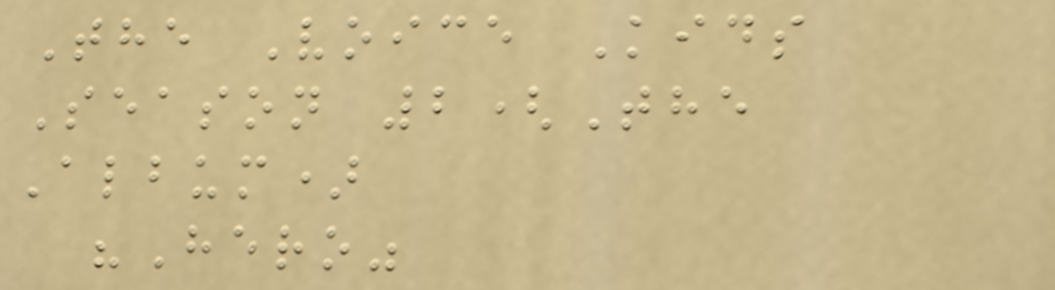The Voice Kids
Season 2(The
Album)
"Hero"
